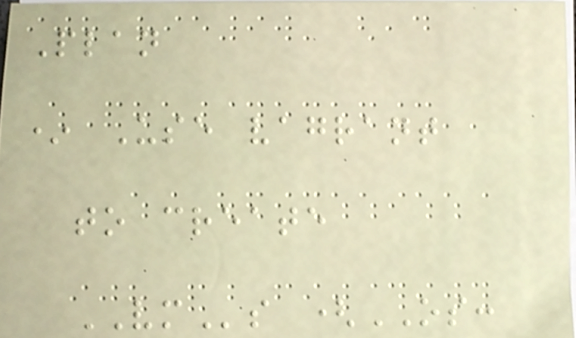Plan
* Use vagrant
to create
VMs (OS:
